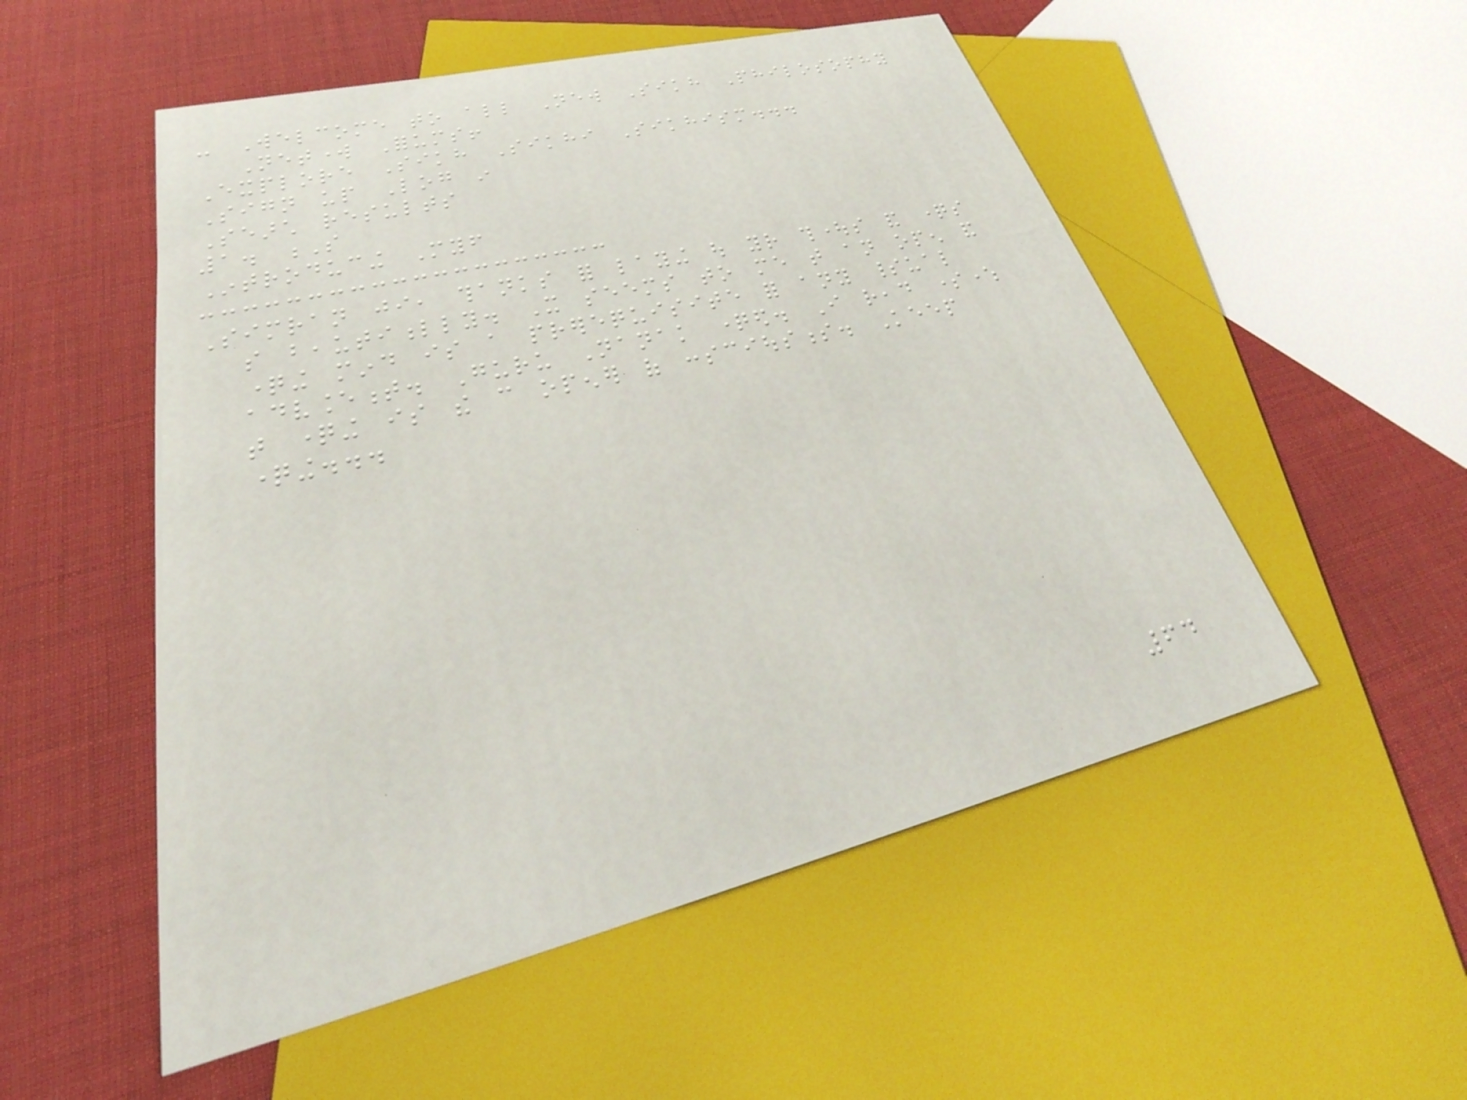- Welcome to all New Sikh Philosophy
Network Forums!
Explore Sikh Sikhi Sikhism...
Sign up Log in
Search results
1. S
Introducing Myself
Simran ji, thanks for laying out your thoughts and questions
so beautifully. It seems to me that an open and
questioning mind is a prerequisite for any spiritual
advancement. Guru Nanak questioned. I read somewhere
that questioning is the can opener of consciousness. Keep
questioning...
64
